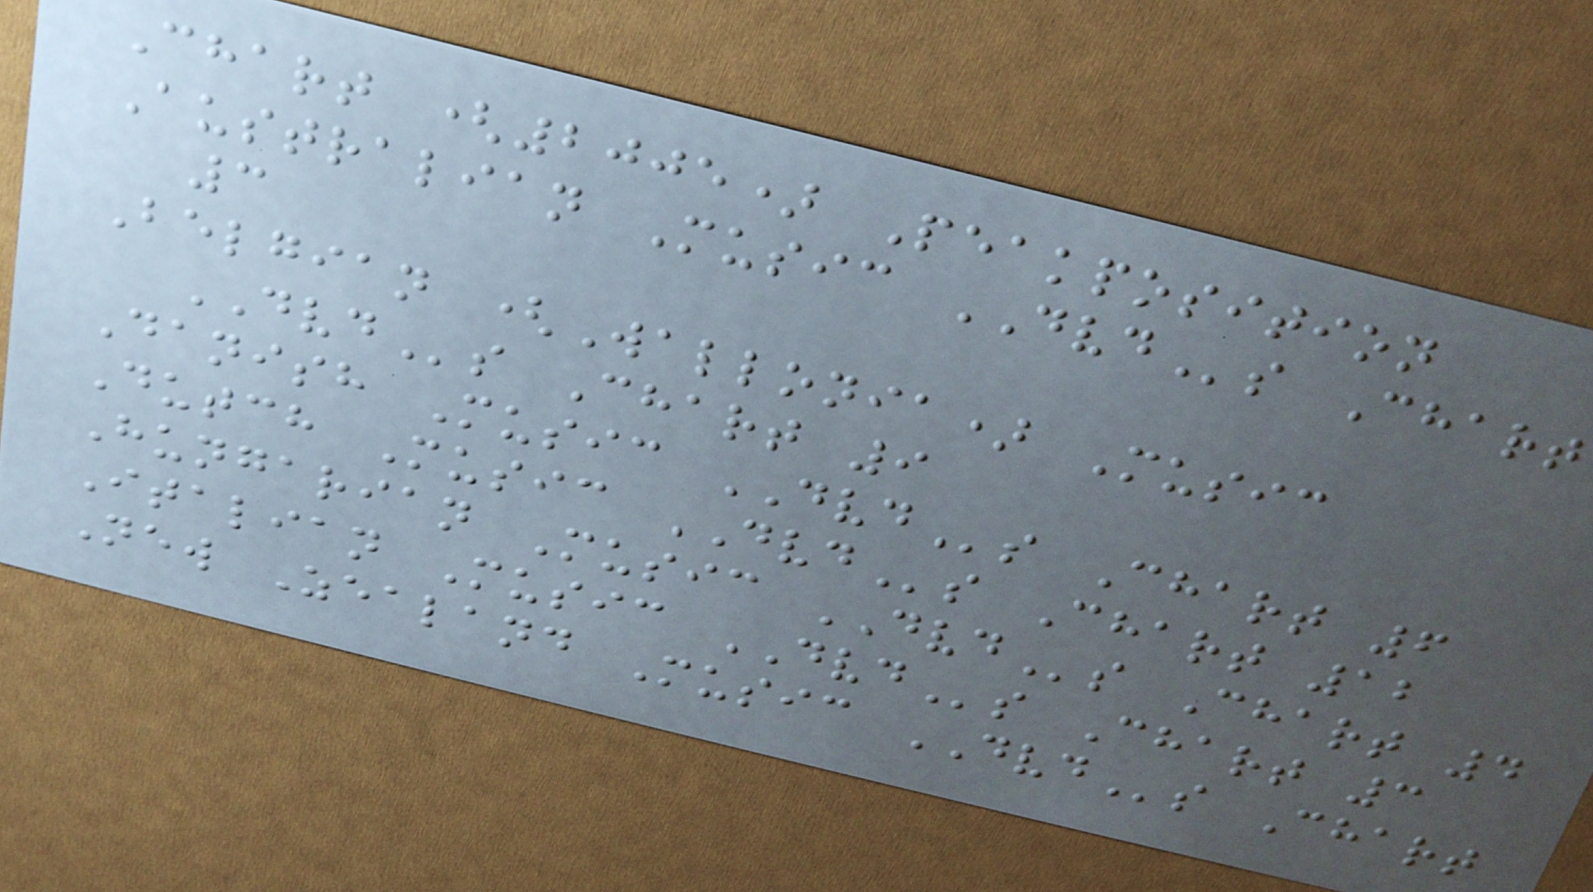Chart (2005) Peakposition
Australian Music DVDs Chart
3
Belgian (Wallonia) Music
DVDs Chart 9
Danish Music DVDs Chart 6
Dutch Music DVDs Chart 12
Hungarian Music DVDs Chart 4
Italian Music DVDs Chart 3
New Zealand Music DVDs Chart
